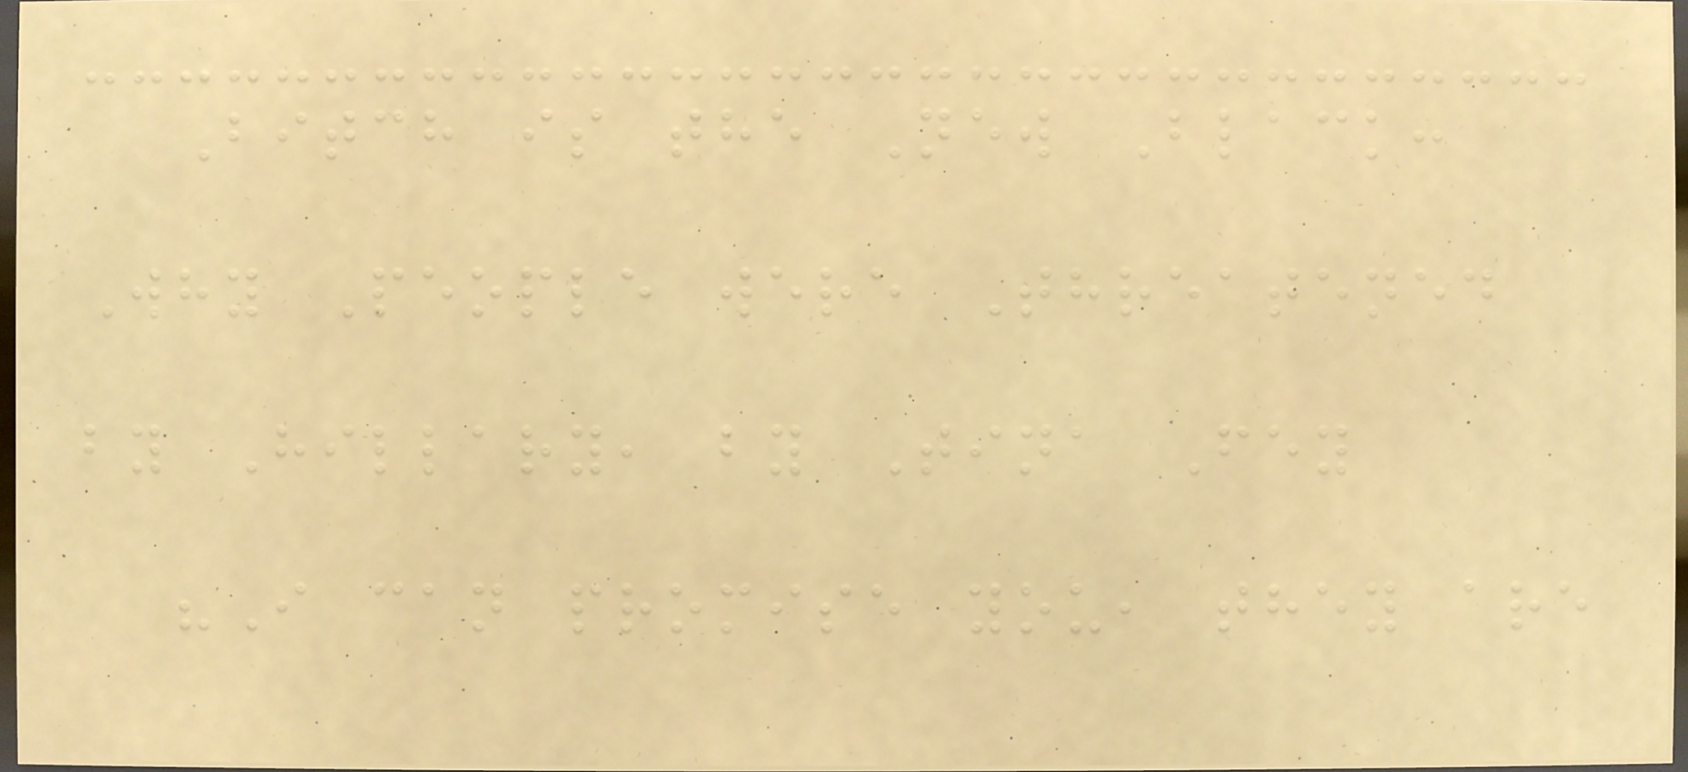Bitch is the New Black:
Why People were Threatened
by Hillary, by Tina Fey
"I can promise you, they are
